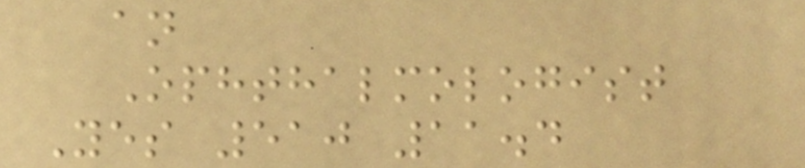an
Ophthalmologist
Yes 510 11.4
